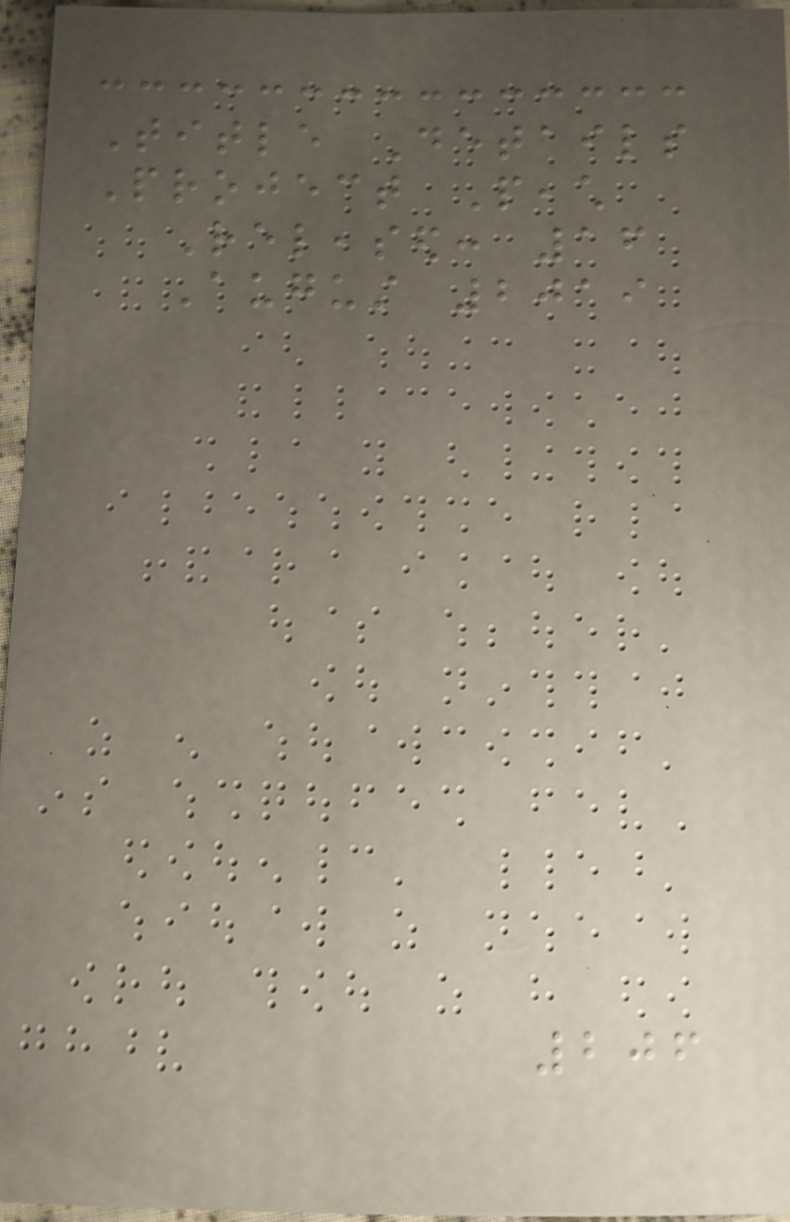Title Details
Project Peach
Released: 16
August 2019
206
